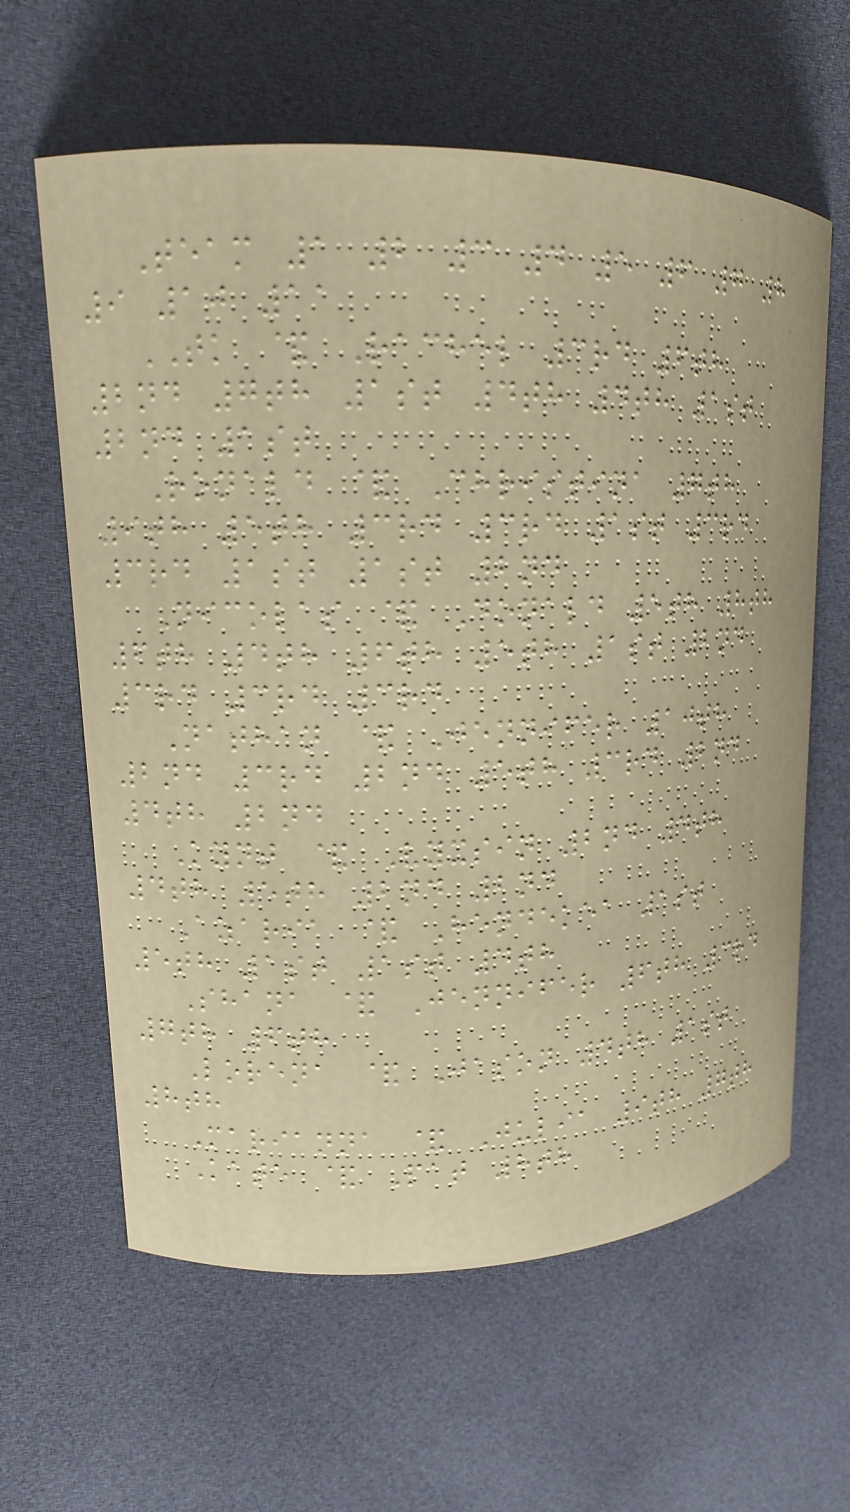Team 1 2 3 4 5 6 7 8
9 10 11
TK & Rachel 3rd 6th
2nd 7th 1st 4th 4th 1st
2nd 1st
Ronald & Christina 7th
9th 5th 3rd 3rd 1st 3rd
3rd 1st 1st 2nd
Nicolas & Donald 5th 8th
6th 4th 6th 5th 1st 2nd
3rd 3rd 3rd
Nathan & Jennifer 10th
2nd 3rd 2nd 5th 3rd 2nd
4th 2nd
Kynt & Vyxsin 2nd 4th
4th 5th 2nd 2nd
Azaria & Hendekea 1st
5th 1st 1st 4th
Shana & Jennifer 6th 3rd
7th 6th
Lorena & Jason 4th 1st
8th
Marianna & Julia 9th 7th
Kate & Pat 8th
